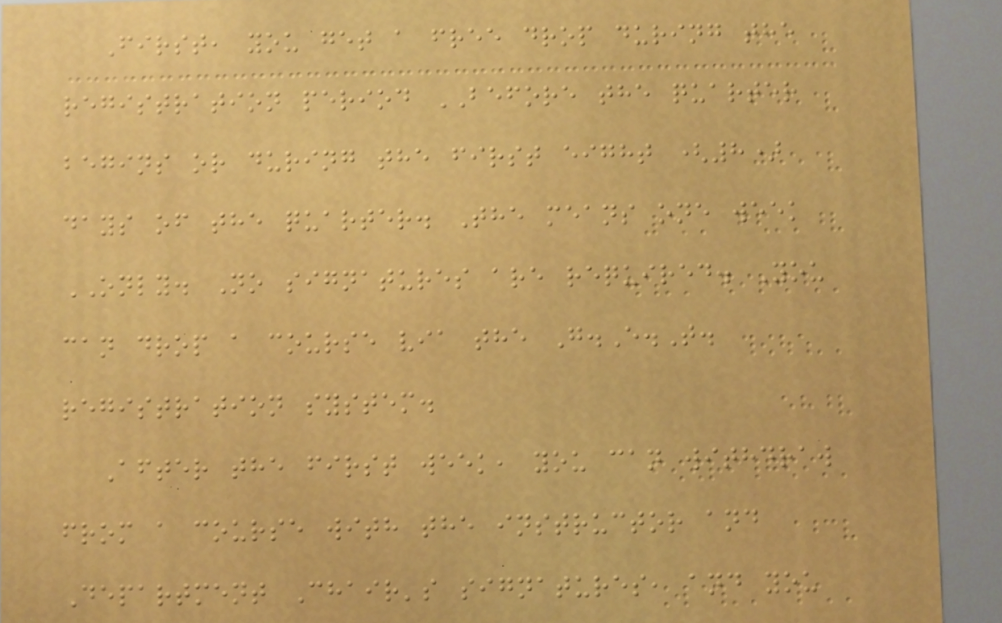First, you get a free drop during the
registration period BEFORE the quarter
begins or during the first eight (8)
days of the quarter. The means one week
ONLY. No signatures are required. You
can drop a course via the G.E.T.
registration system.
After the first week, you can withdraw
from a course with the instructor and
Department Chair's signatures, and you
